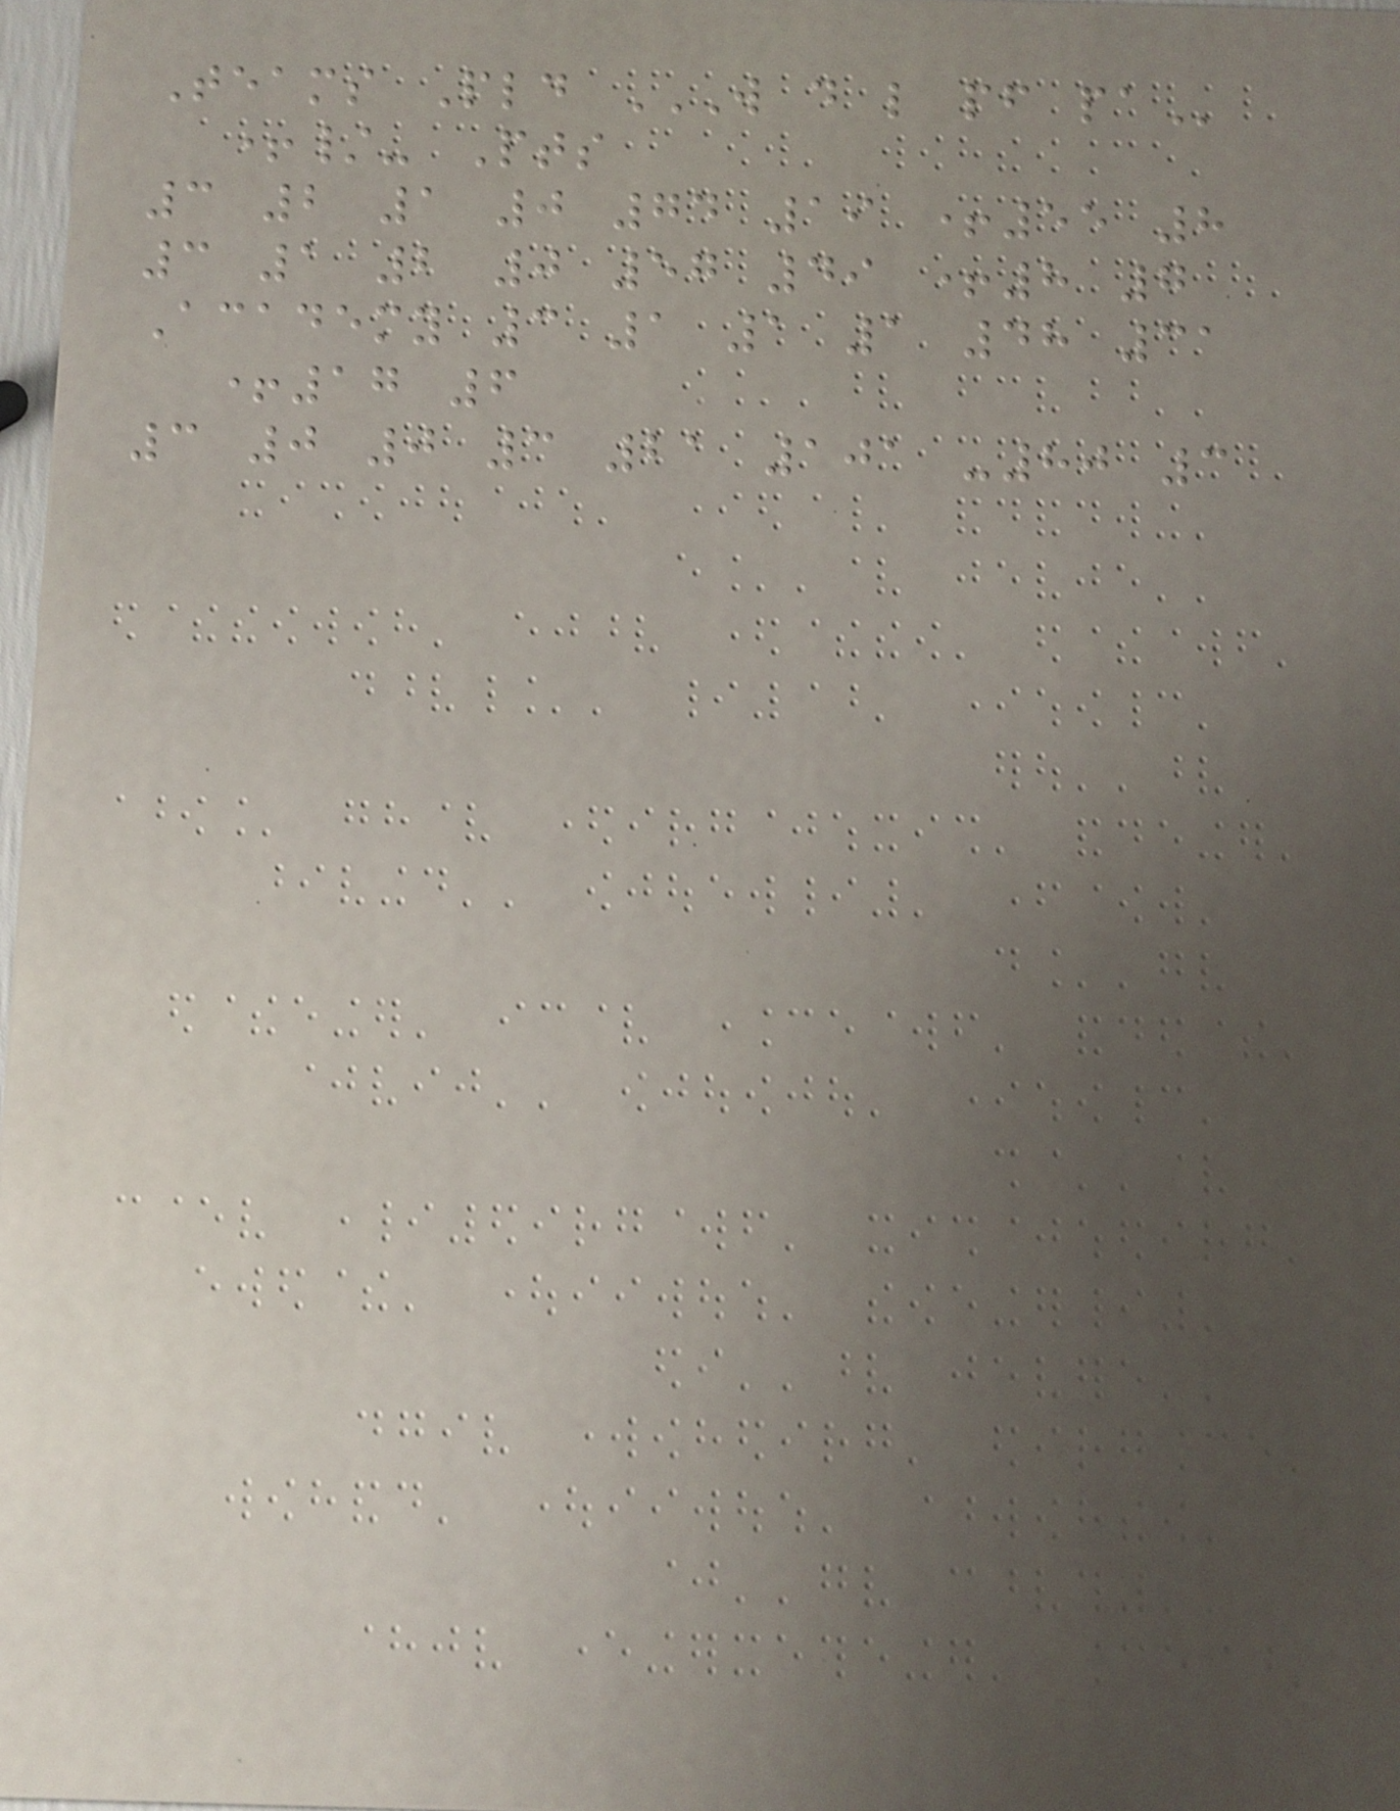Teams Pld W D L PF PA
+/- Pts
3 2 1 0 74 19 +55 8
3 1 2 0 57 49 +8 7
Academy 3 1 1 1 48 31
+17 6
3 0 0 3 21 101 -80 3
